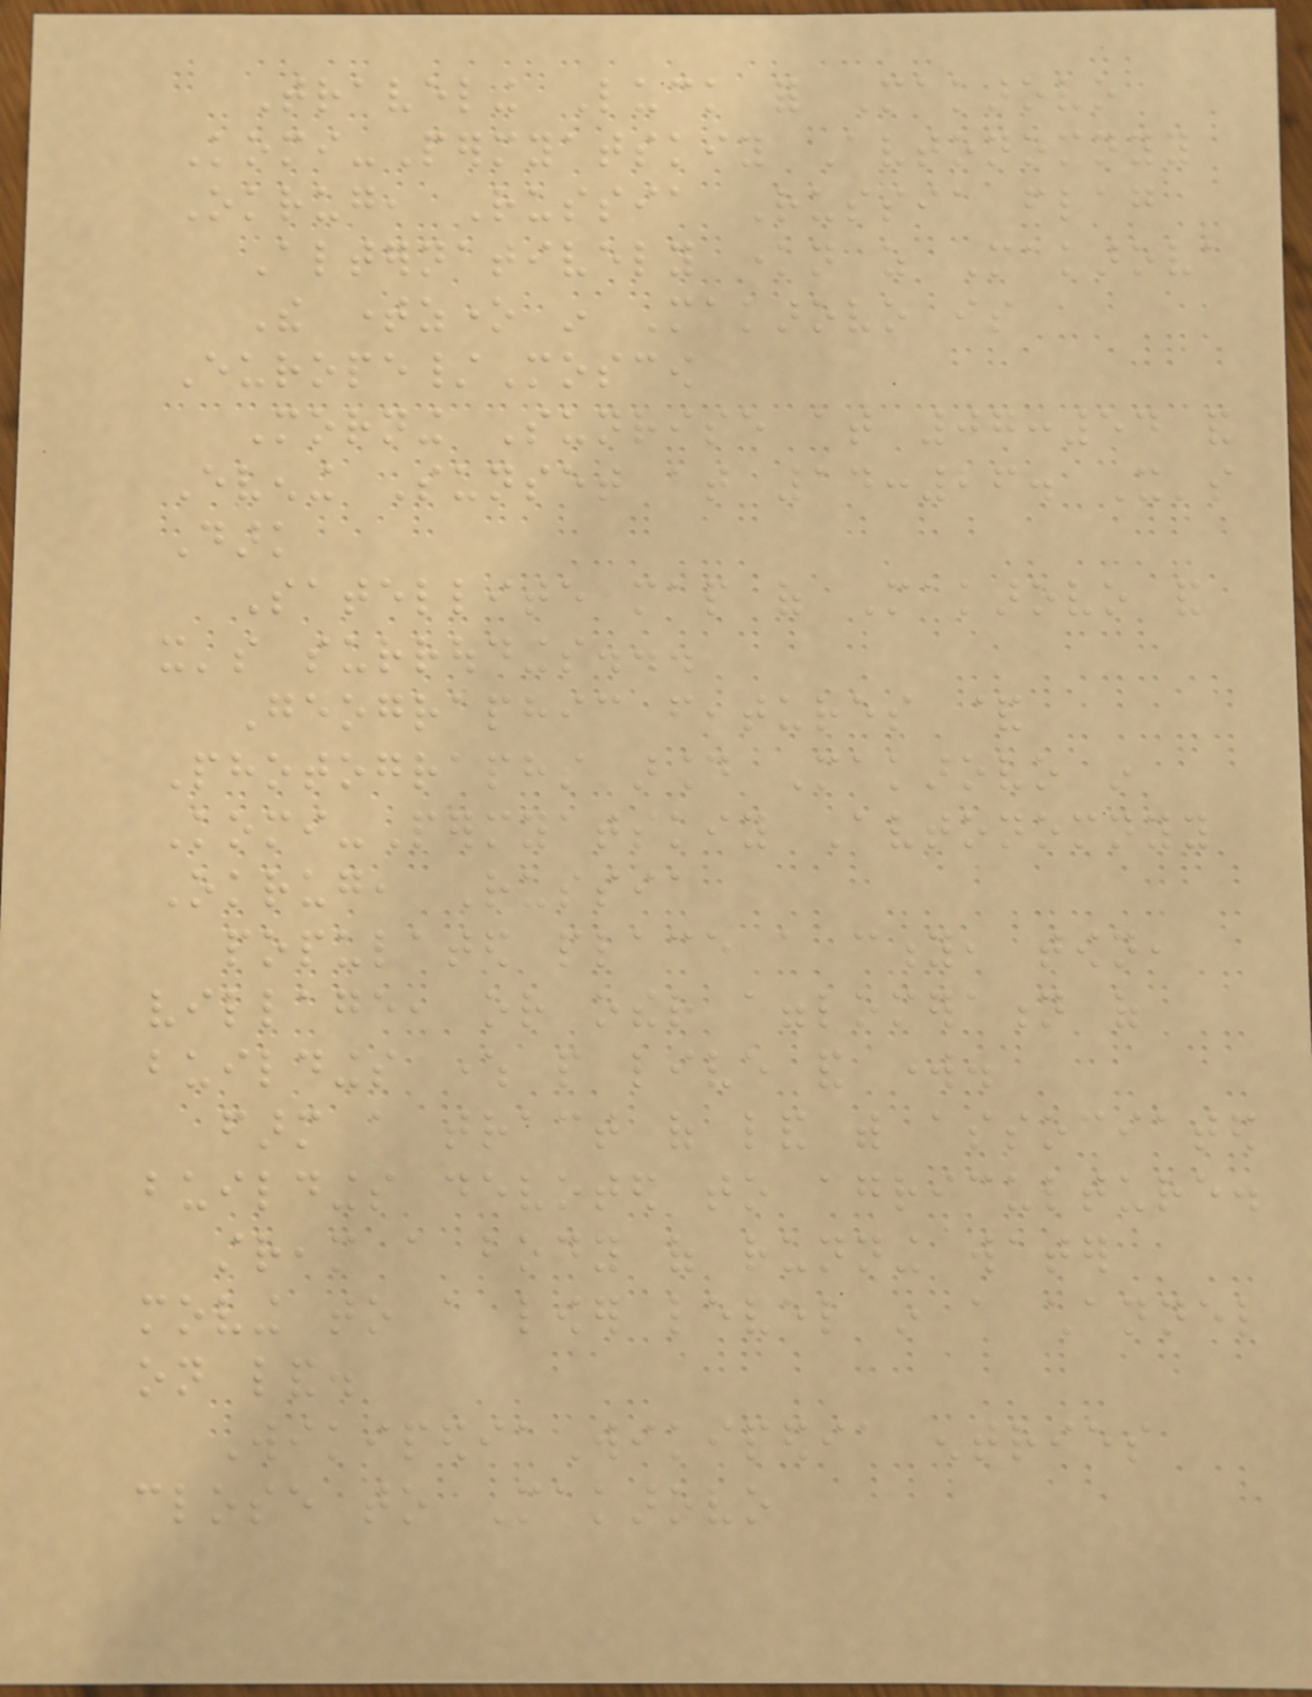Traveling Luck for Makarovo
Komi-Permyatskiy Avtonomnyy
Okrug, Russia Russia flag
Alternatively known as Makarova
The timezone in Makarovo is
Europe/Moscow
Morning Sunrise at 07:54 and
Evening Sunset at 14:26. It's
Dark
Satellite map of Makarovo and
it's surroudings...
Geographic features &
Photographs around Makarovo in
Komi-Permyatskiy Avtonomnyy
Okrug, Russia
populated place a city, town,
village, or other agglomeration of
buildings where people live and work.
farm a tract of land with associated
buildings devoted to agriculture.
stream a body of running water
moving to a lower level in a channel
on land.
WikipediaWikipedia entries
close to Makarovo
